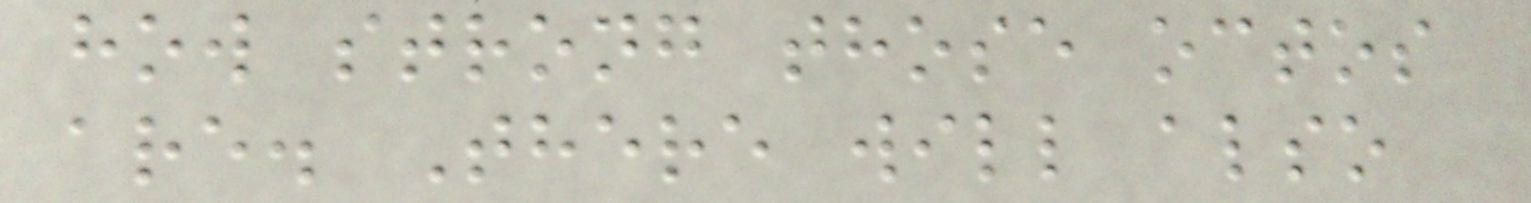how strong those octos
are. There will also
